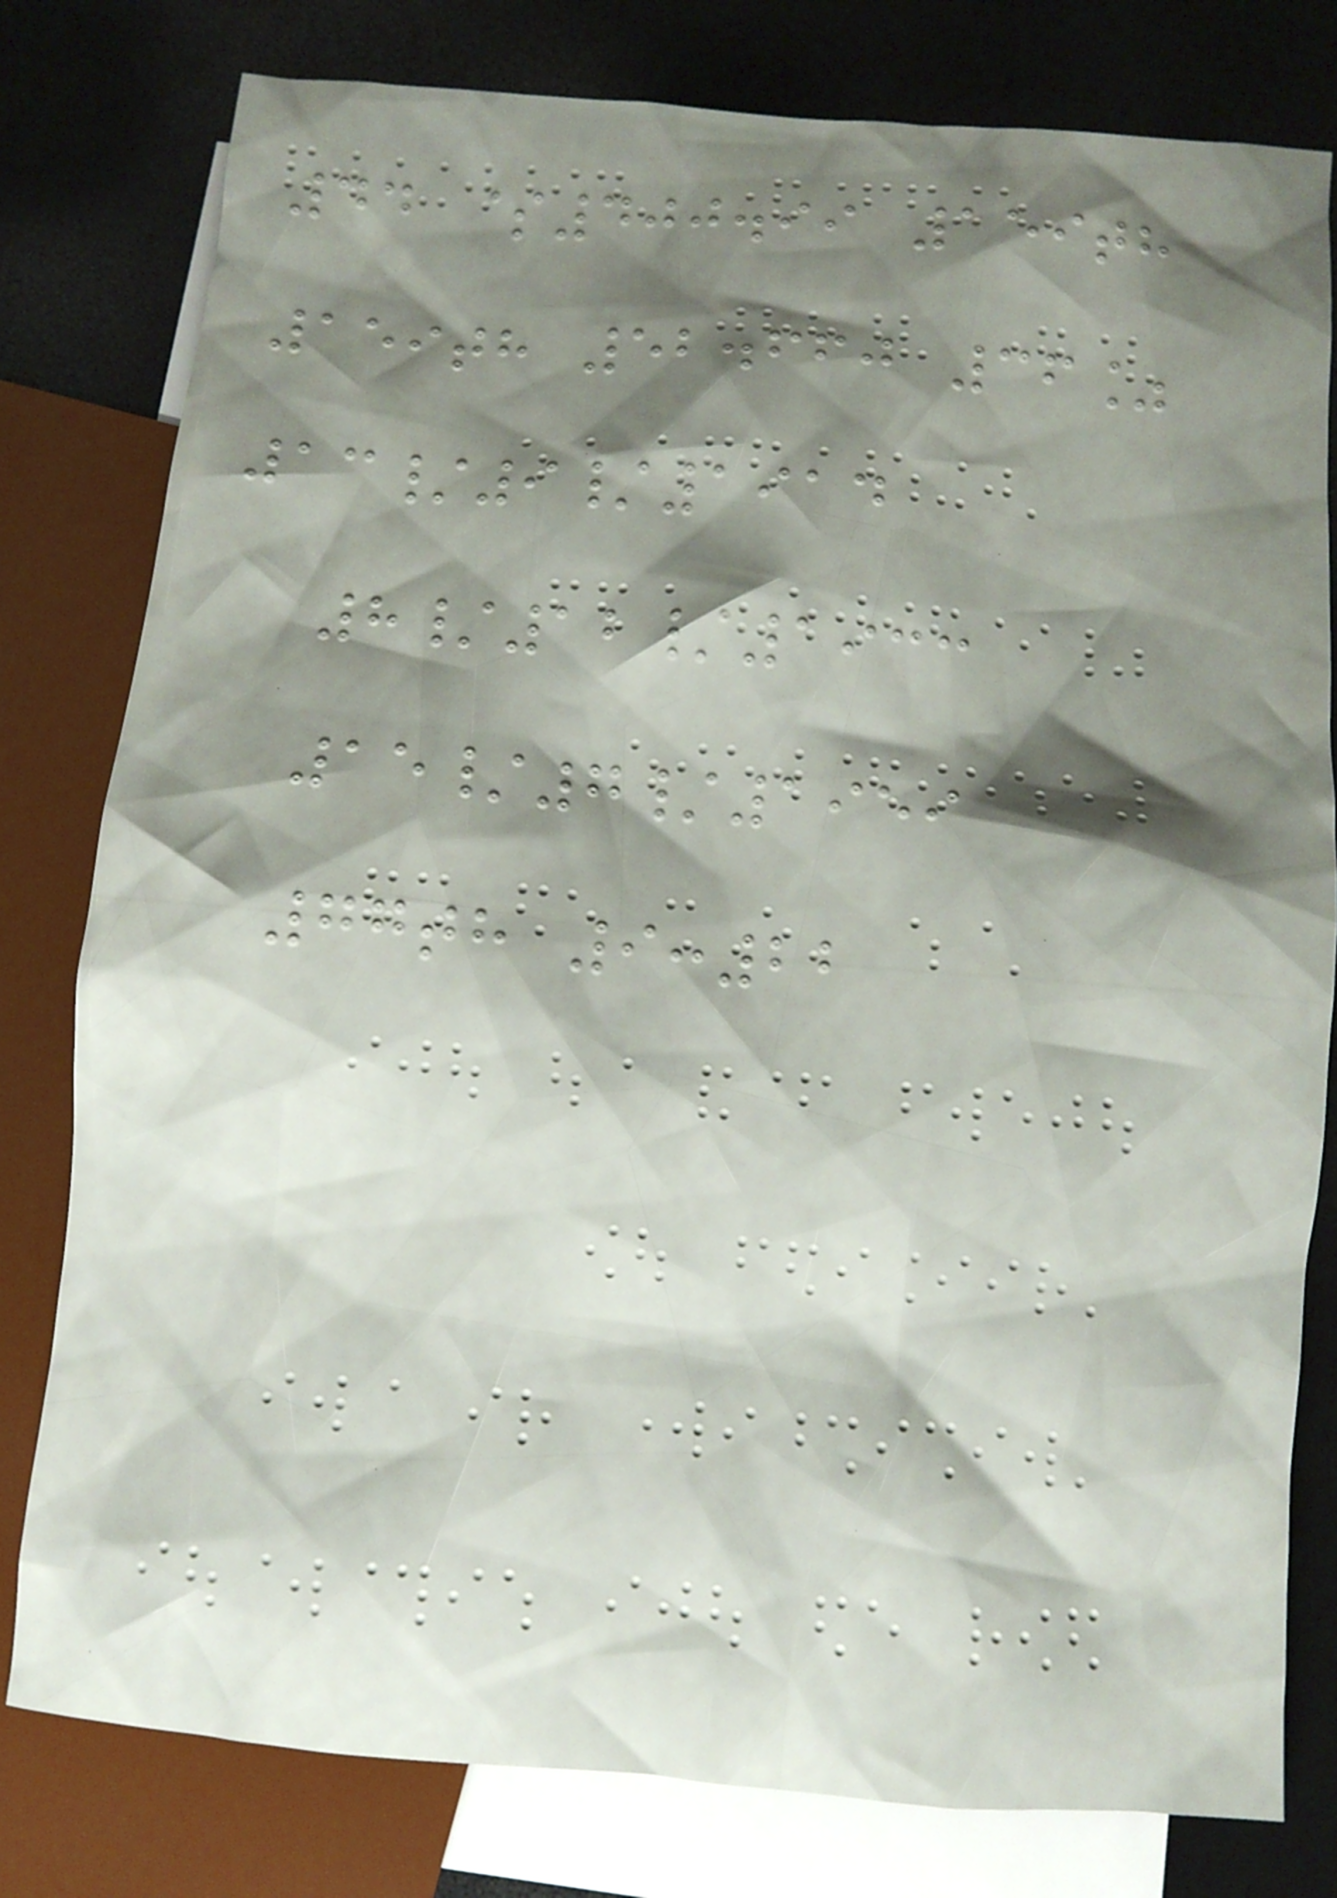44 $400.99 159th
159th 52.660 36%
13/9/1914
8/12/1933
15/7/1959
77th 9:22
